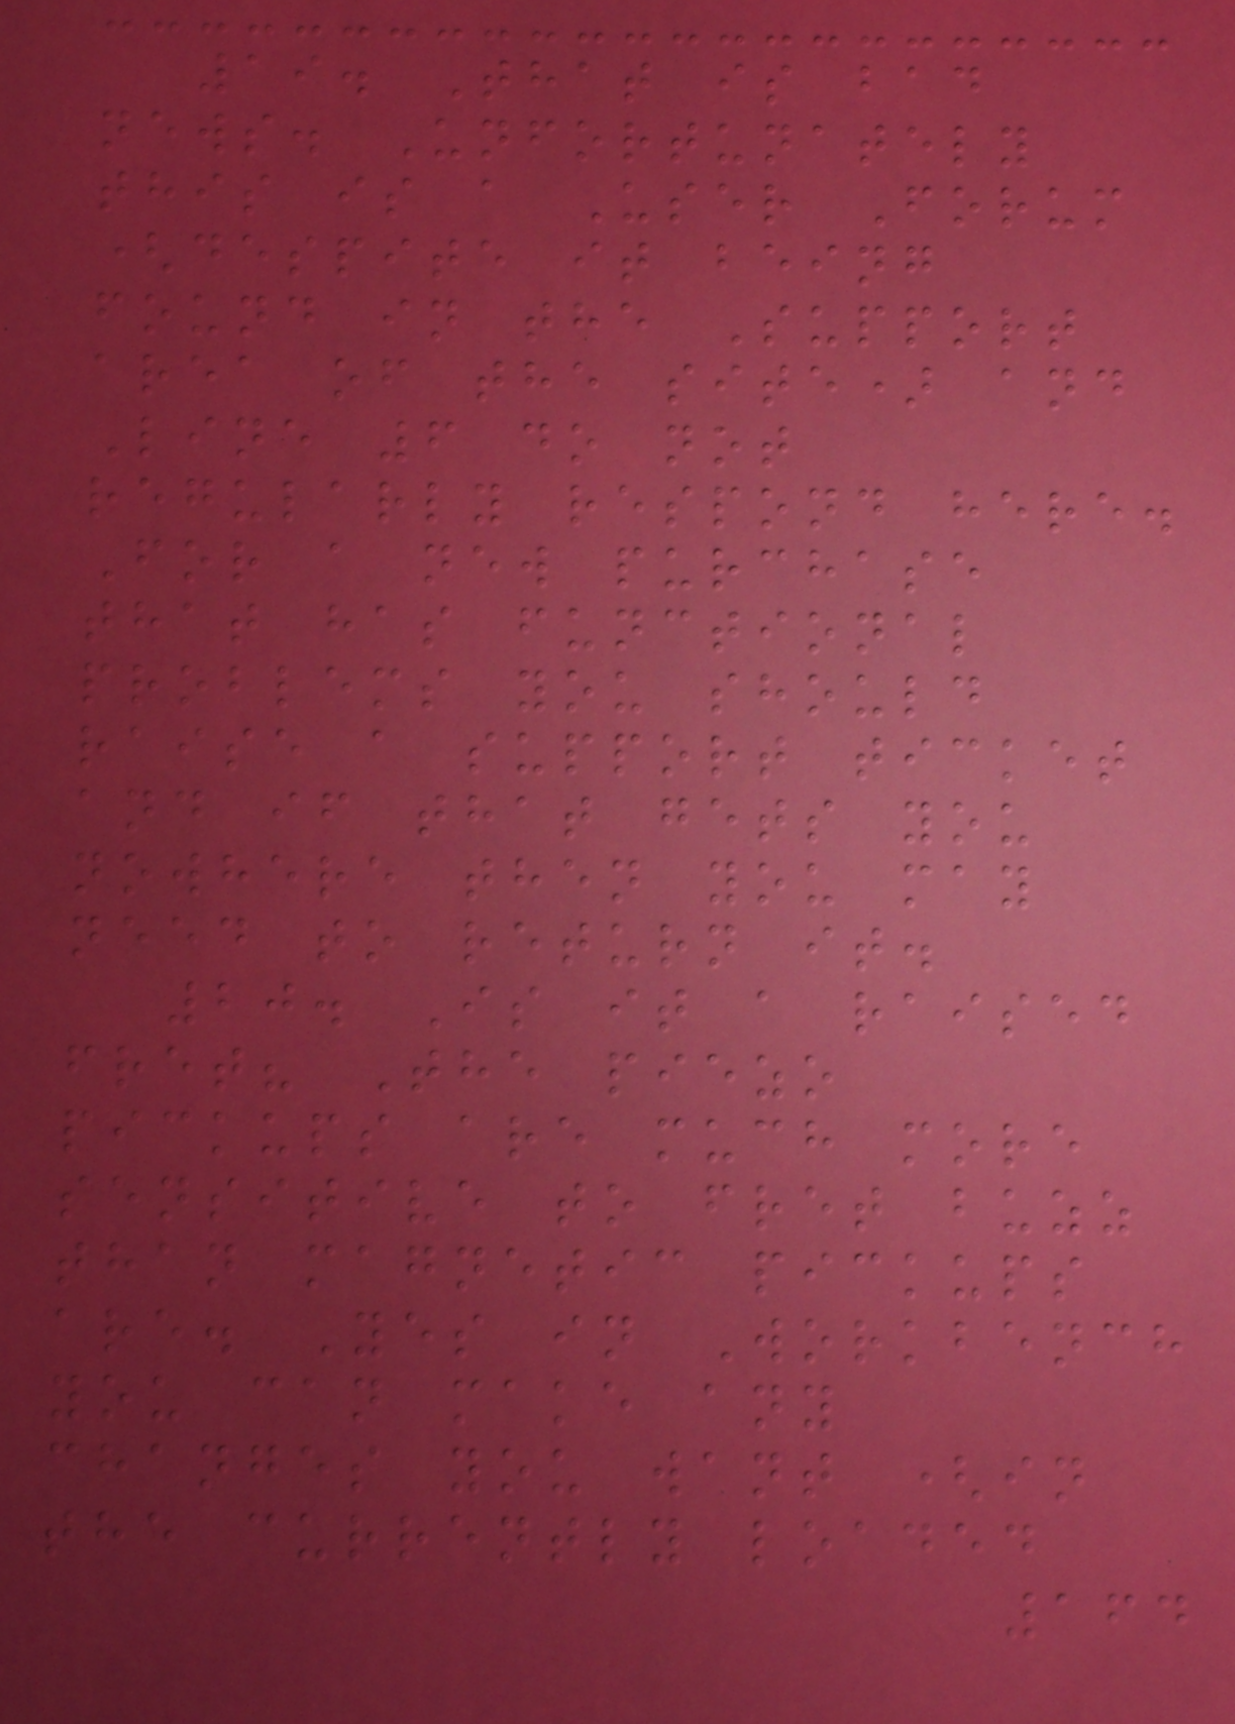19. That is bad
news. Unfortunately
this is a User Forum
(despite it being
found in the Support
area of the site) and
Line 6 do not
regularly respond here.
For a new purchase
that has functional
problems you should
raise a support ticket
and if that gets you
nowhere then you may
need to return it.
20. Is it a raised
fret? The piezo
pickups are much more
sensitive to fret buzz
than magnetic pickups
are. Yes in Workbench
you can make any
changes you want (in
the currently loaded
164
